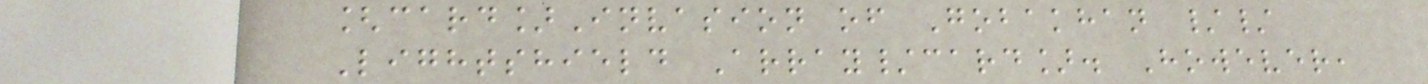[card]Invasion of Gobakhan //
Lightshield Array/card]. However,
